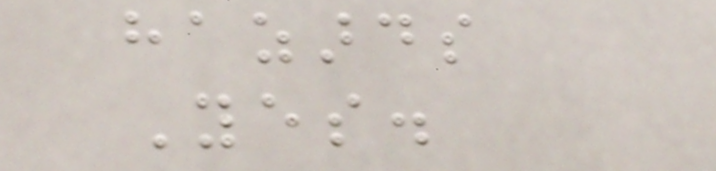hazards
Yes.
